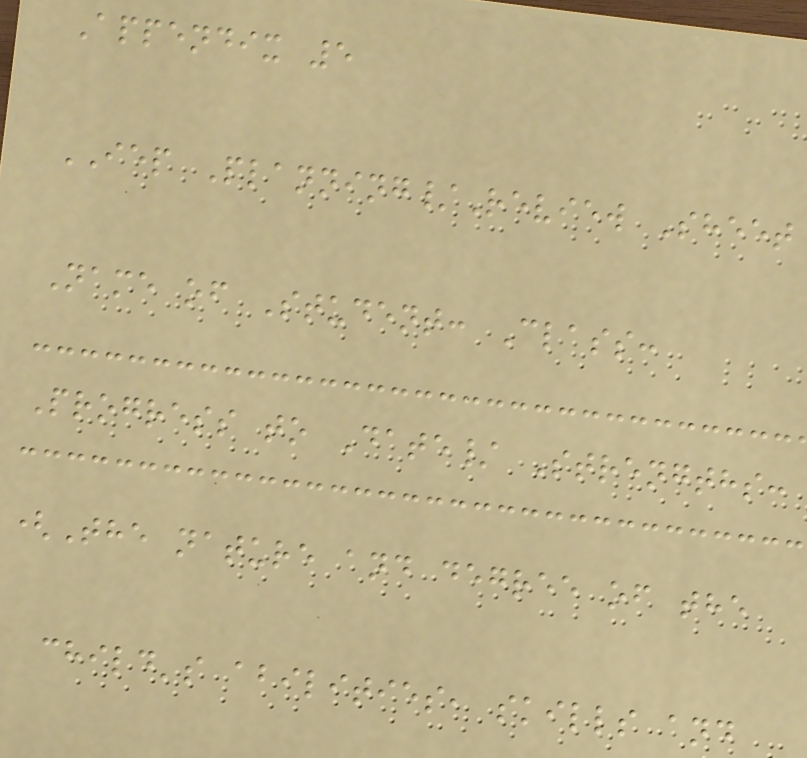Appendix 5
IEP Planning/Review Sheet
Name of Student: Class:
Progress to Date/ Strengths:
(The nature and degree of the
child's abilities, skills and
